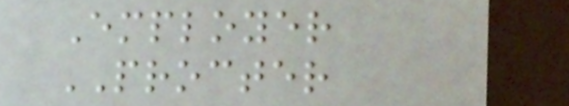Employer
PROCTER
